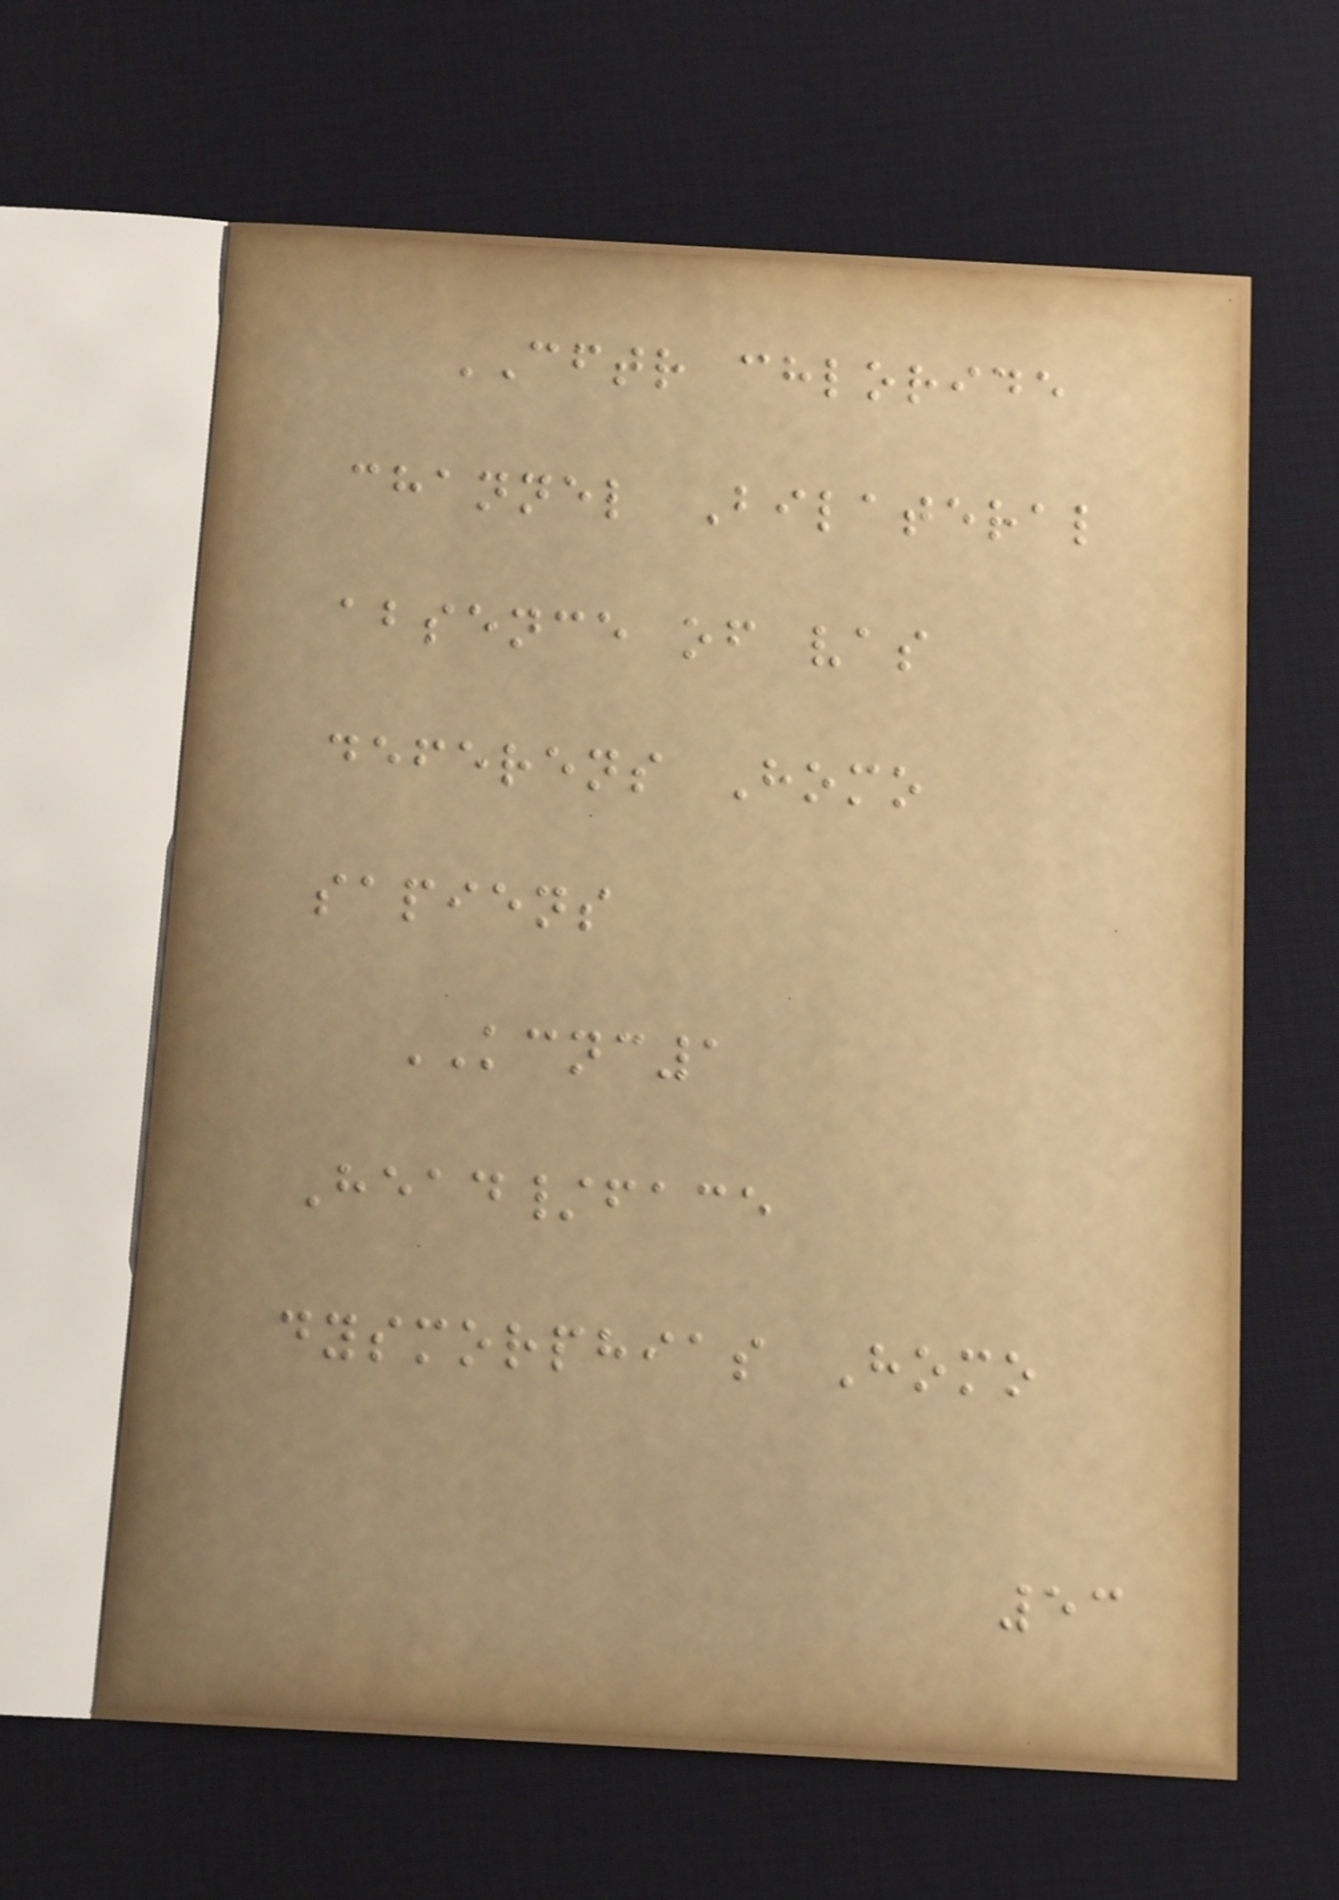CFTR chloride
channel Bilateral
absence of vas
deferens Homo
sapiens
KCNC1
Head/face
dysmorphias Homo
53
